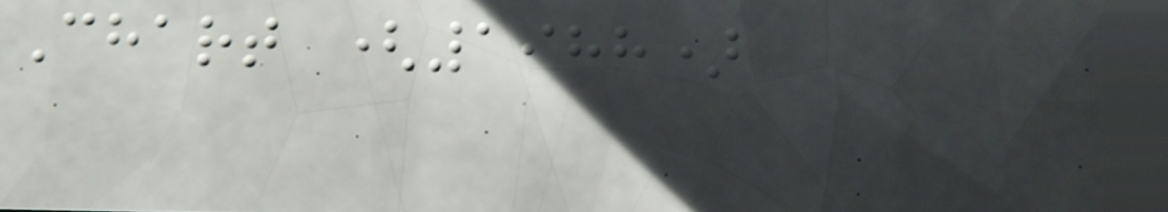Chart (1988)
